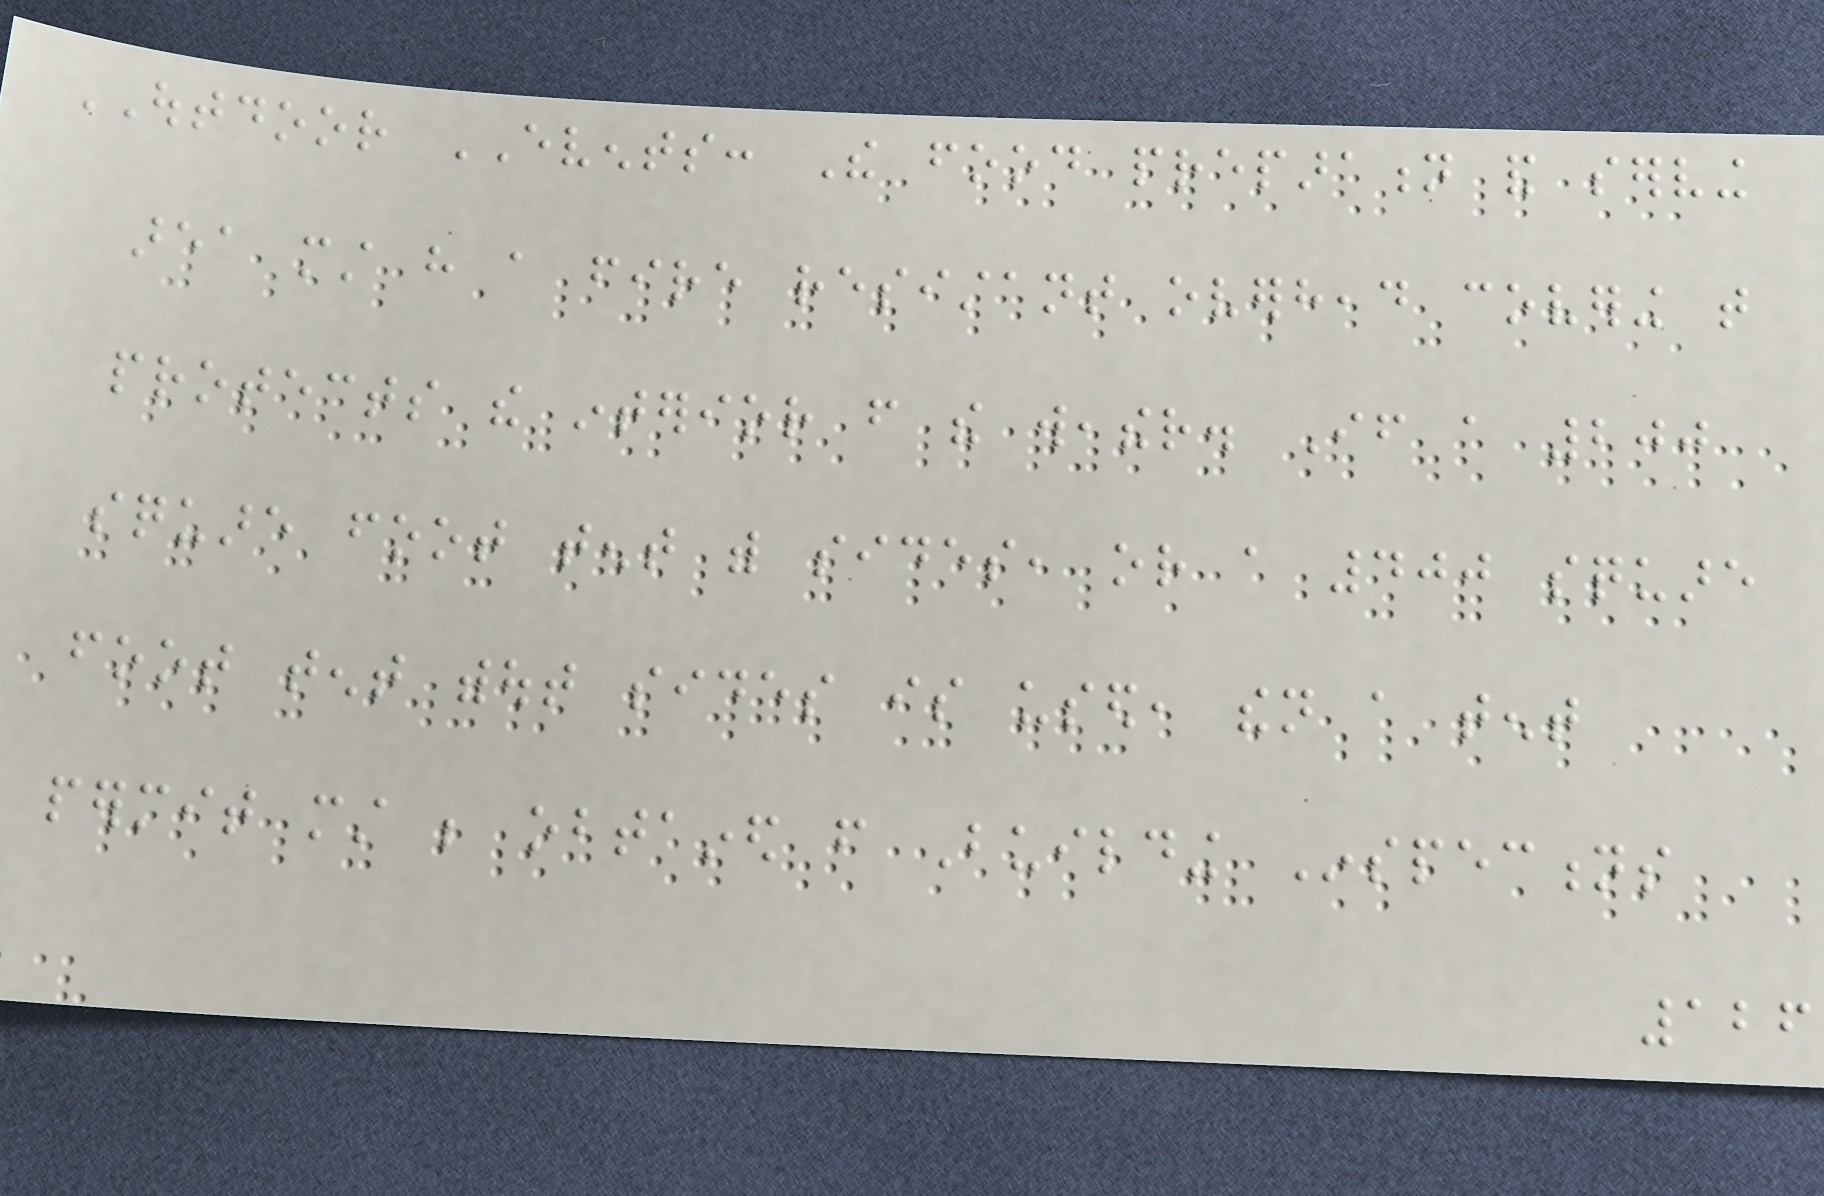OUTDOOR EVENTS: The food preparation and serving
area must have a fire resistant overhead covering that
protects the interior from the weather. If a 200
square foot tent with sides, or a 400 square
foot tent without sides is used, then a tent
permit must be obtained from Building Inspections
126
